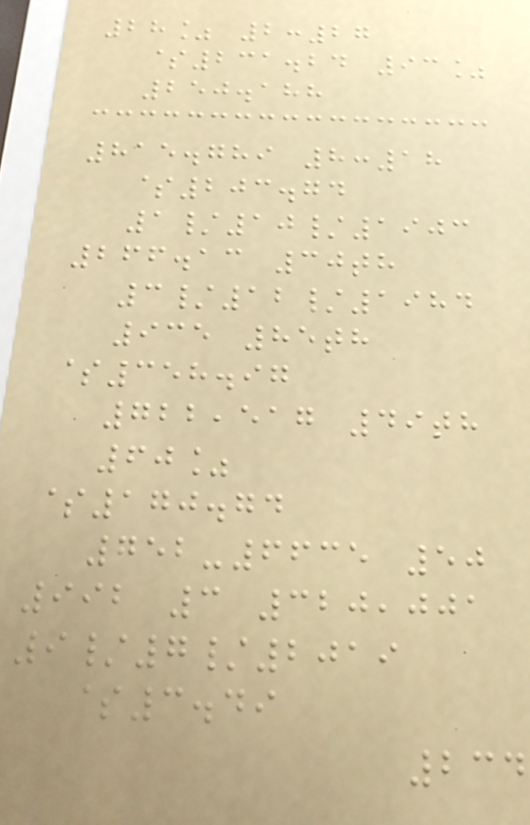28% 2:27
$231.24 93%
250.188
815.789 8:18
$203.74
1/10/1903
266.13 30th
3/12/1984
935 85th
$358.97
722,517 49th
60%
$170.74
752-6635 50
992 3 320,001
9/7/2019
$3.49
234
